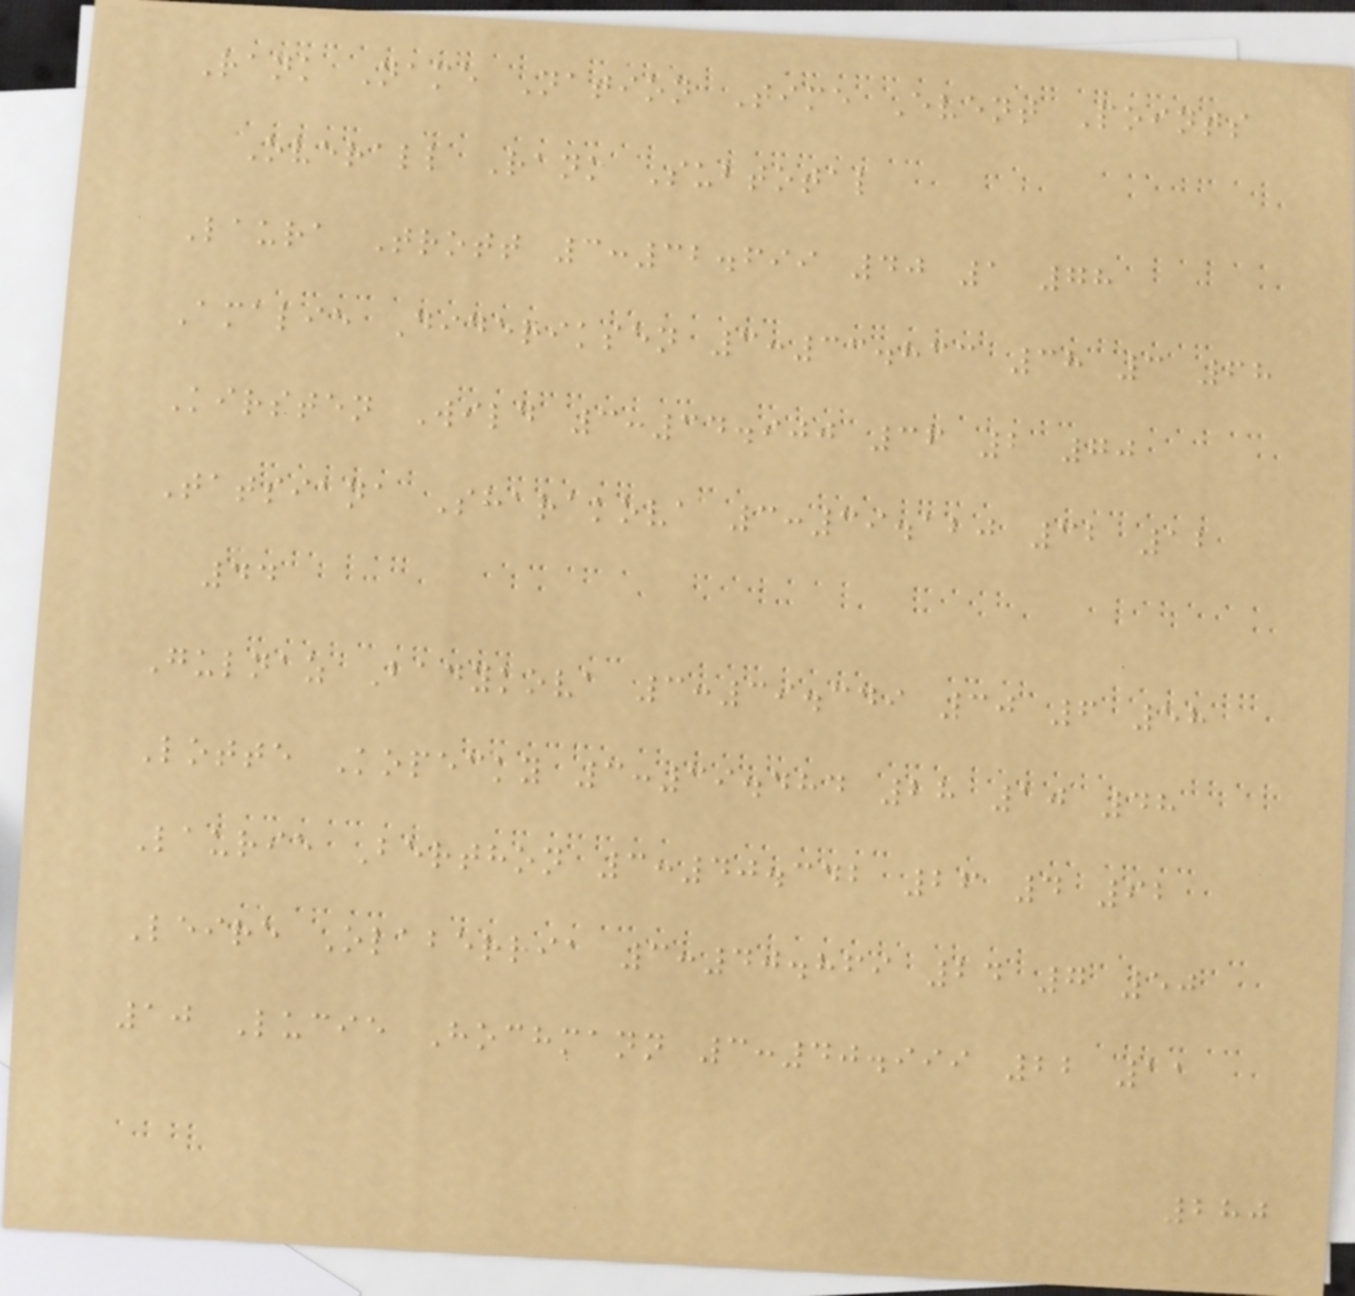Rank Name Nation Time Event Points
Overall Rank Subtotal
Laura Trott 3:32.699 40 1 78
Amalie Dideriksen 3:33.833 38 3 68
Kirsten Wild 3:34.900 36 2 70
Tatsiana Sharakova 3:39.120 32 12
44
Gulnaz Badykova 3:39.349 30 6 58
Lotte Kopecky 3:39.484 28 10 48
Laurie Berthon 3:40.342 26 4 62
Leire Olaberria 3:40.869 24 7 50
10 Lucie Hochmann 3:40.999 22 11
280
